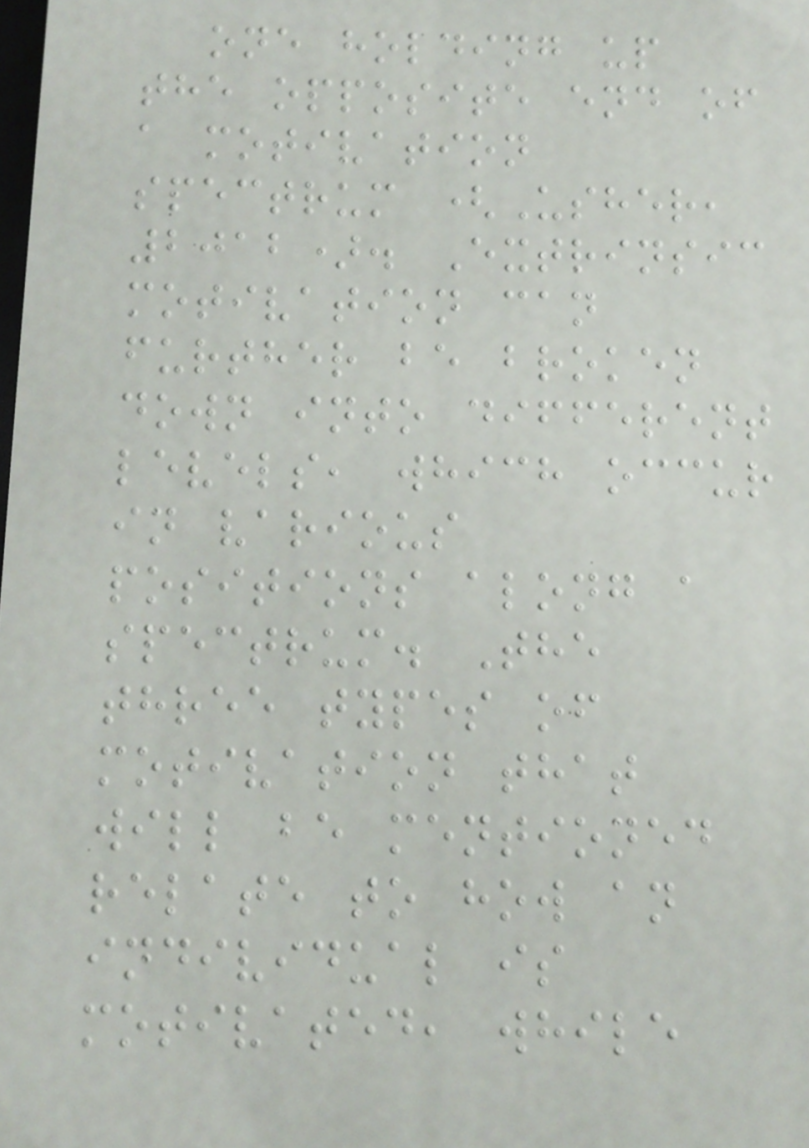one holding up
the opposite end of
a motivation
spectrum (Usher,
2012). Extrinsic
motivation can
further be broken
down into different
levels, which occur
in various
positions along a
spectrum. The
three types of
motivation that
will be mentioned
relate to how an
individual is
motivated, while
